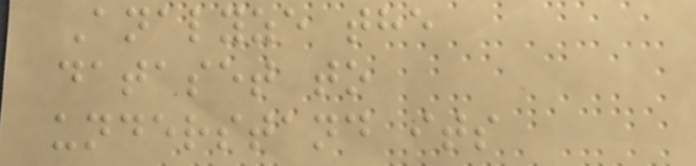Analyze the
dataset to
understand its
